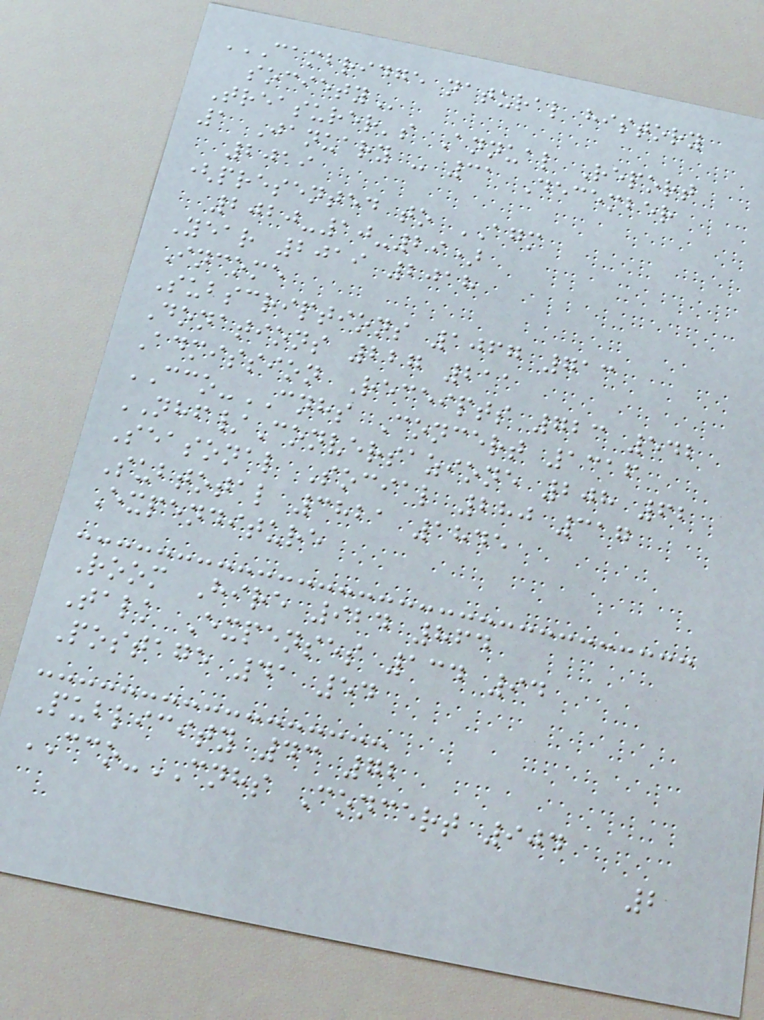CAMBRIDGE NATURAL HISTORY
SOCIETY
Treasurer's Annual Report
1 January - 31 December
2019
(presented to AGM
2020-10-29)
Year 2019 2018
Income
Subscriptions 1067 713
Donations 227 211
Admission Receipts 723 542
CCO-CNHS Concert 1316
NHF/Conversazione 208 62
Seasonal Social 280 317
Subtotal 3821 1845
Expenditure
Room Hire 924 864
Talk Expenses 134 94
Postage 41 54
Publicity 43 72
CCO-CNHS Concert 904
2
